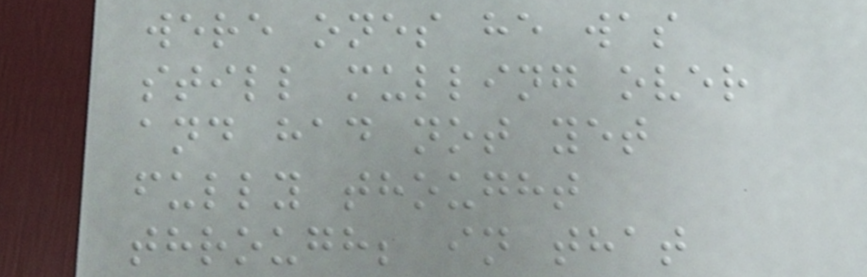were ones he was
still mulling over
and had not yet
fully thought
through; in that
